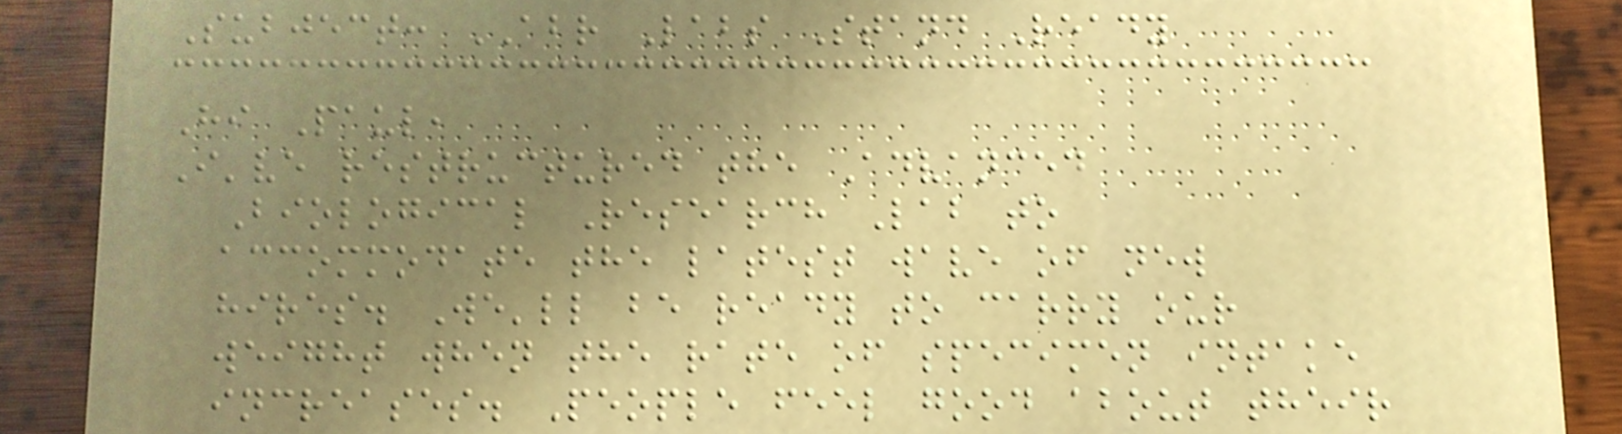Subject: ABR Labs Stand Ready
Hi Paul,
I've restructured the Advanced
Biological Research Lab to
accommodate the latest wave of new
hires. We'll be ready to carry our
weight when the rate of specimen intake
increases. People feel good about their
